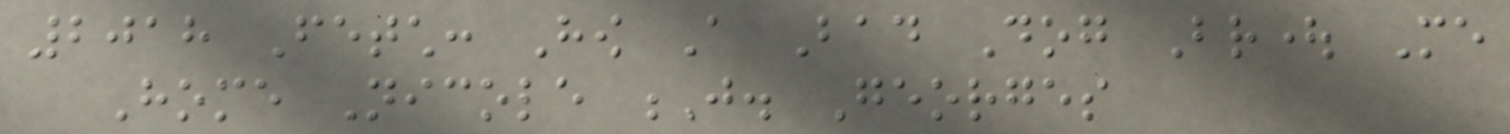2018 Fetch: How A Bad Dog Brought Me
Home Nicole J. Georges
